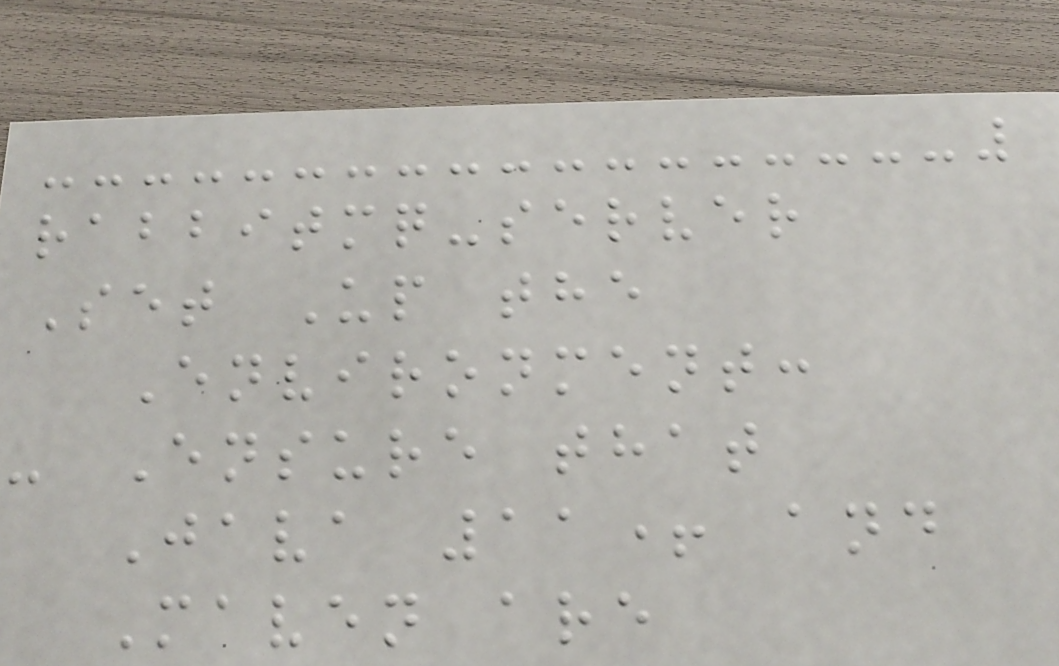rabbitmq-server
Set Up the
Environment:
- Ensure that
Java 11+ and
Maven are
